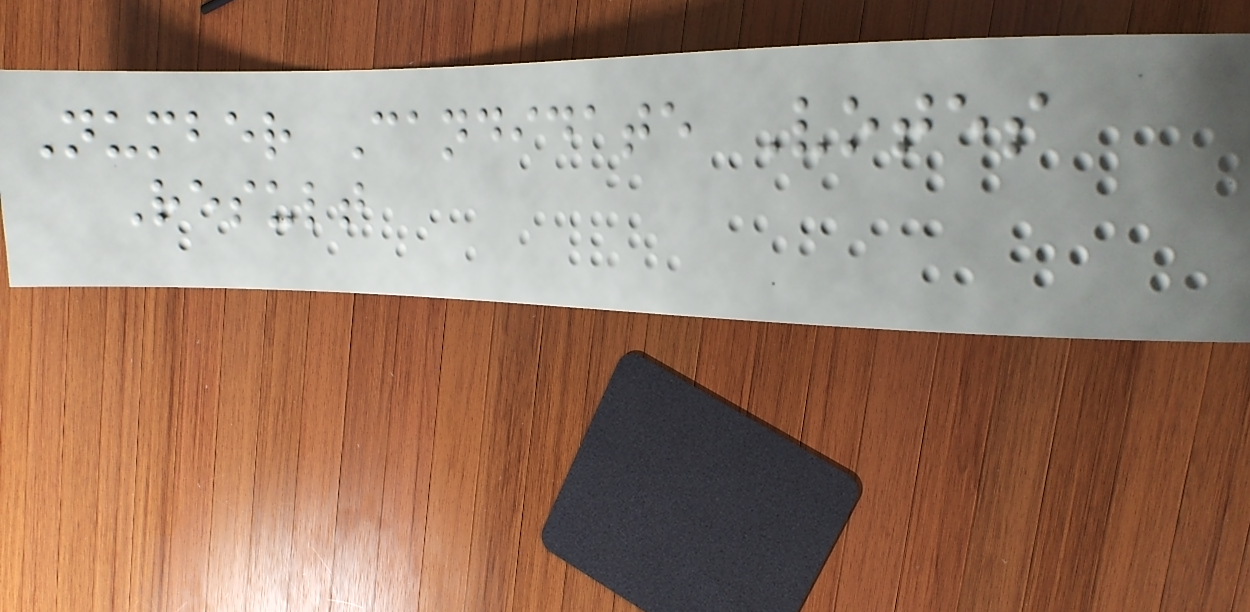Number Candidate Votes
Result
